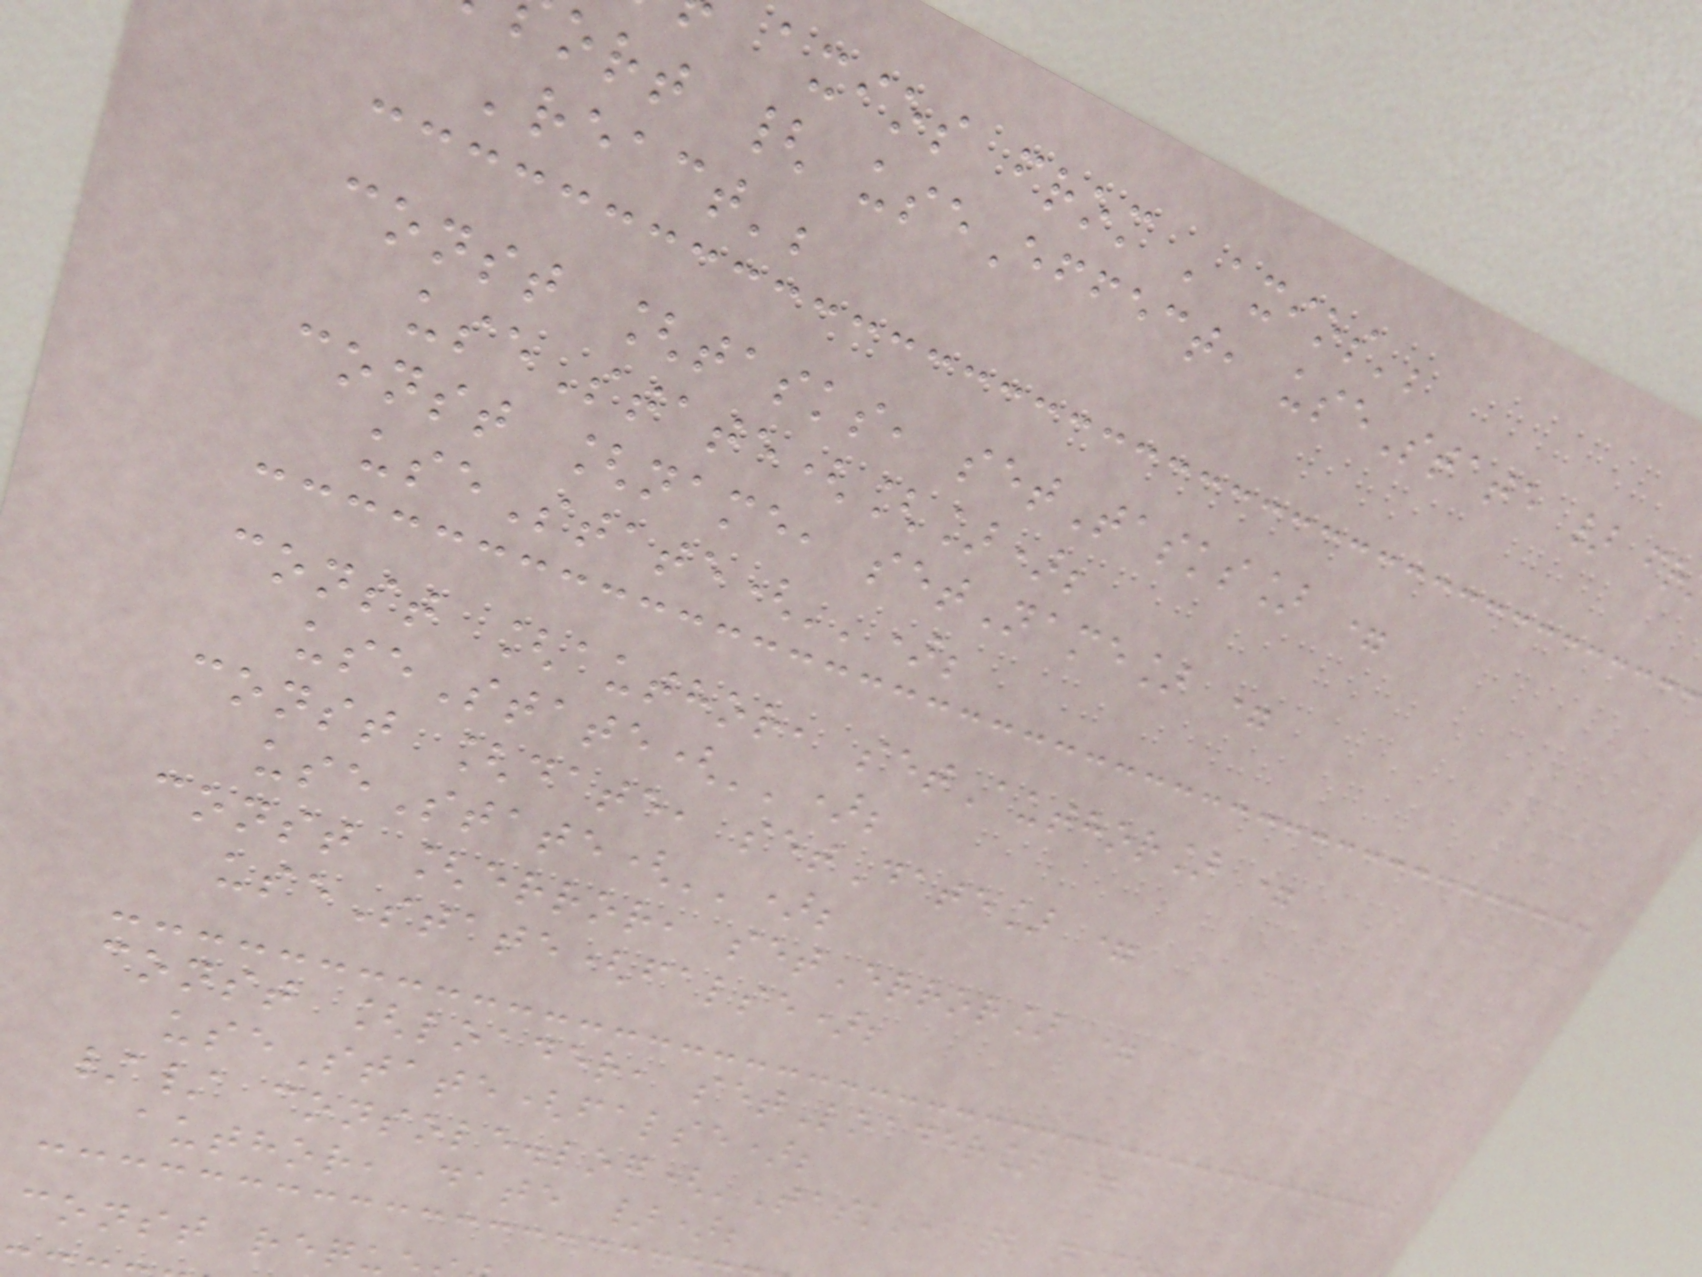axios from 'axios';
ort { useEffect, useState } fr
'react';
const [tasks, setTasks] =
useState([]);
const [name, setName] =
useState('');
const [author, setAuthor] =
useState('');
const [date, setDate] =
useState('');
const [error, setError] =
useState(false);
const [loader, setLoader] =
useState(false);
// console.log('Task', { na
author, date });
